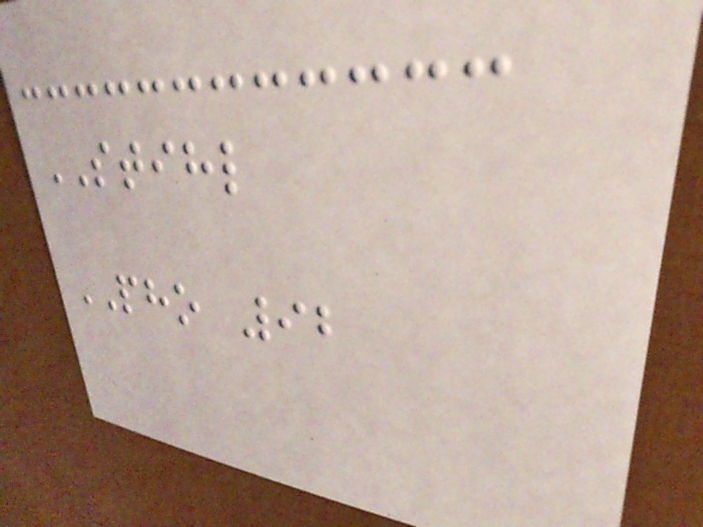STIHL
PHO 92
